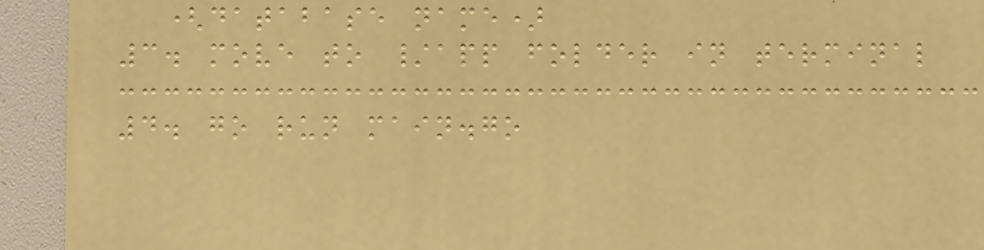(database name)
3. move to /app folder in terminal
4. go run main.go
